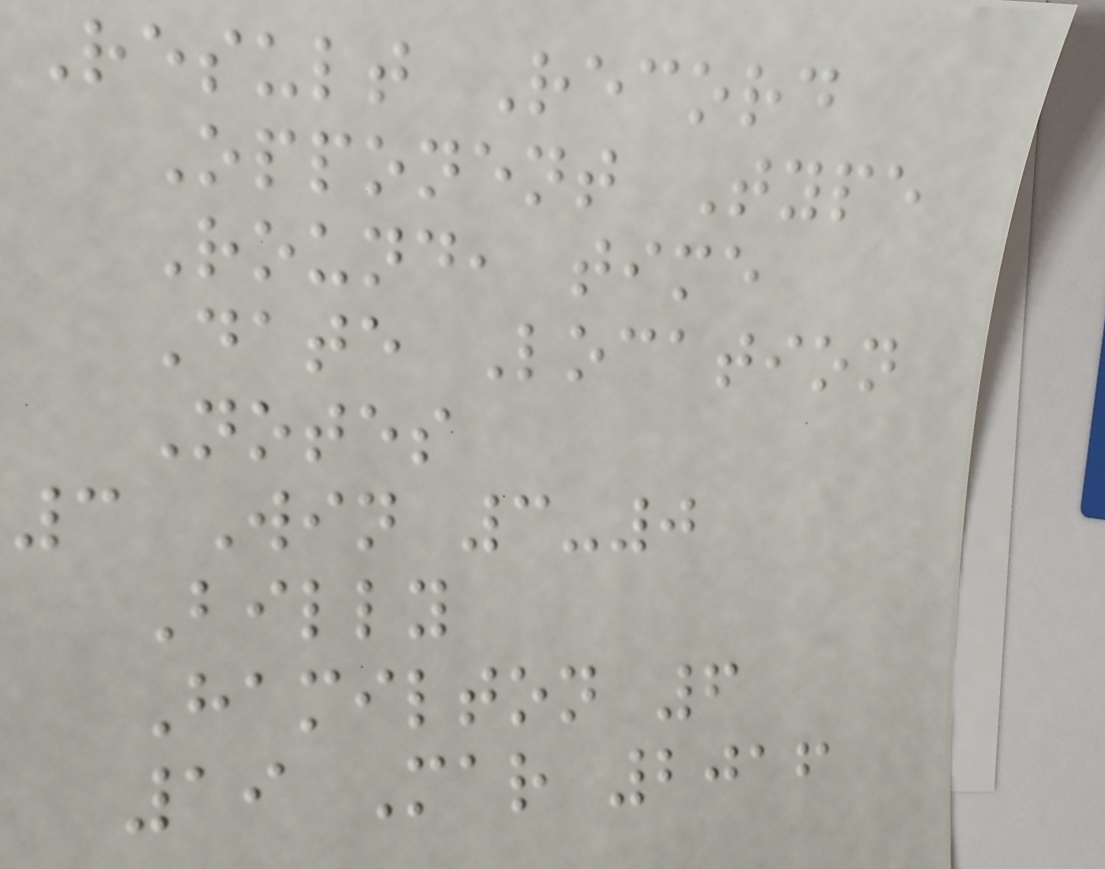Result Record
Opponent Type
Round, time
Date Location
Notes
3 Win 3-0
Billy
Hamilton 6
19 Mar 2016
